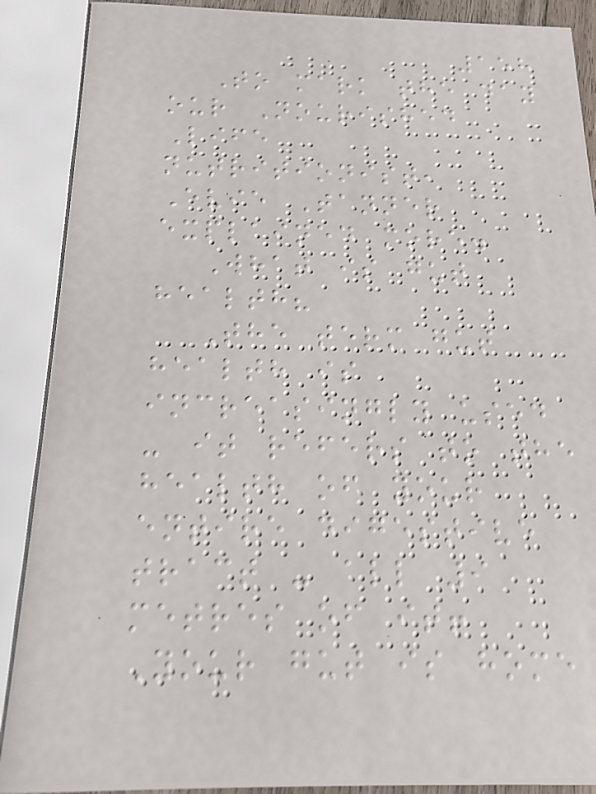158
To mark the day
our Nourished
Life
nutritionist,
Evie Tanner
explained more.
What is gut
health?
The term gut
health is
increasingly used
- it refers to the
health of your
entire digestive
tract - all 9
metres of it!
Your gut is home
